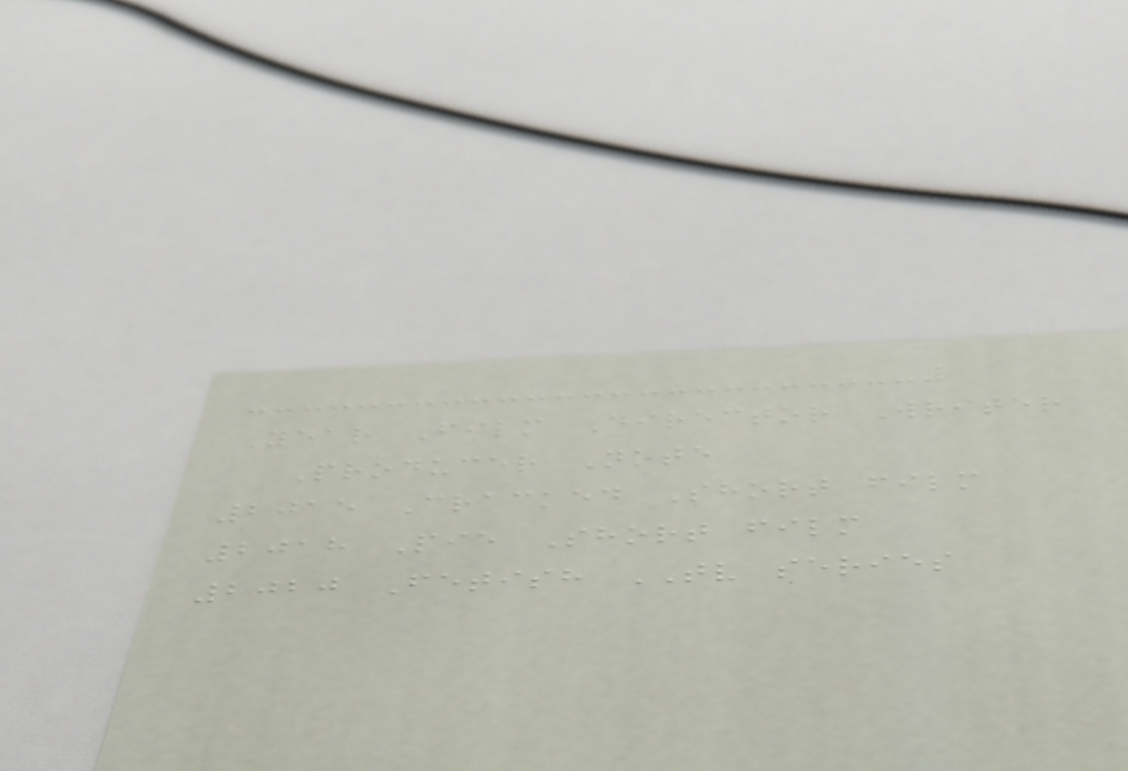Year Film Director Writer
Producer Note
2015 Cracked Short film
2018 Pie Short film
2020 Fetish TV series
